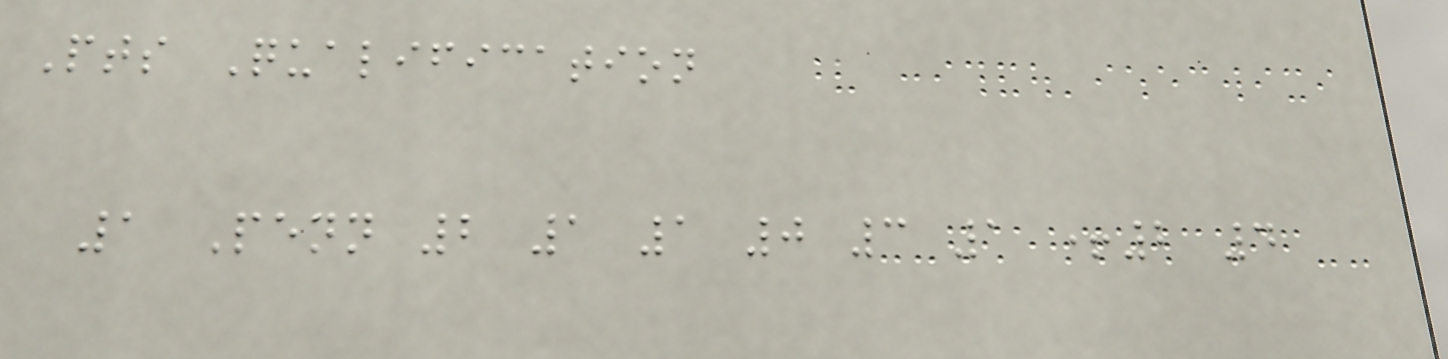Pts Qualification
1 Penn 2 1 1 0 3 1 +2 4
